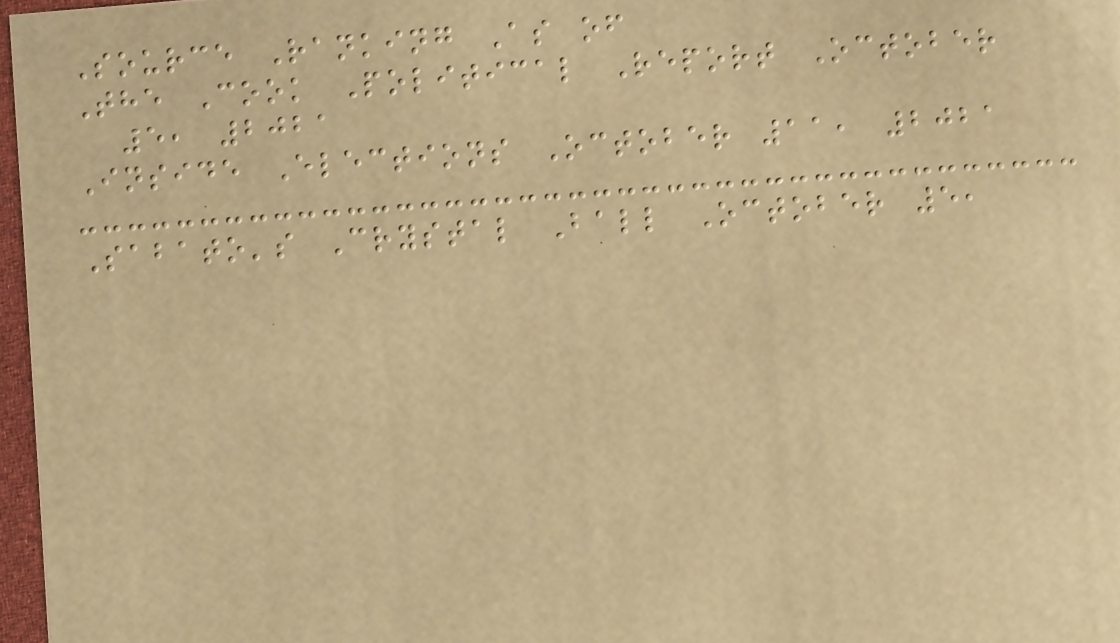Source Ranking As of
The Cook Political Report October
5, 2021
Inside Elections October 11, 2021
Sabato's Crystal Ball October 5,
